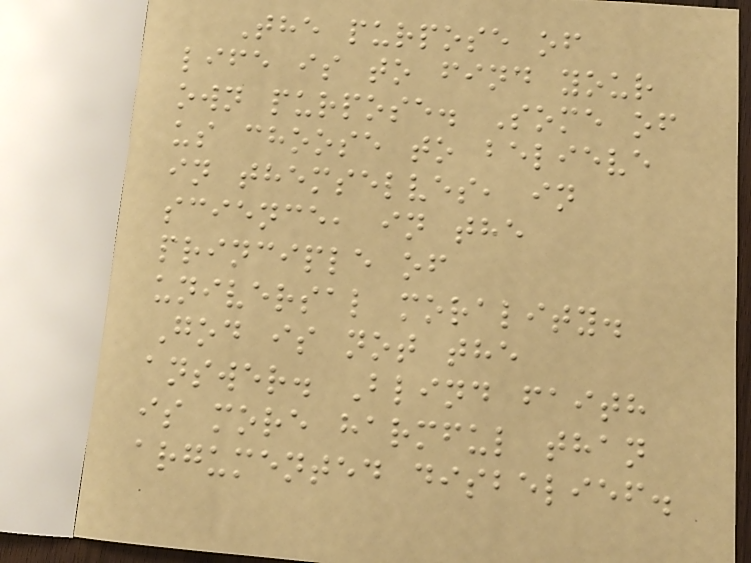The purpose of
life is to find your
own purpose. Some of
us choose to believe
in themselves, in
science, in the
principle of
universal morality.
God is not the
answer. Blind faith
is more harmful than
argumented disbelief.
